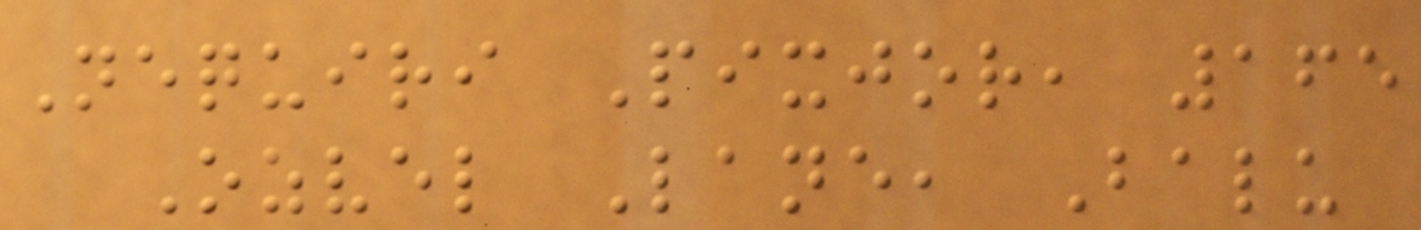Nequiri Pixjor, 165
Ozvel Lane, Balu
